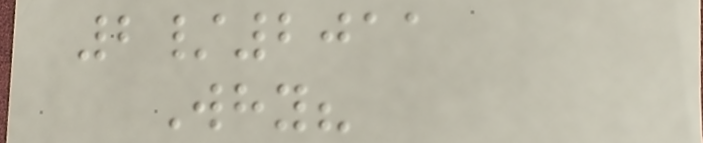2/2011
Why?
